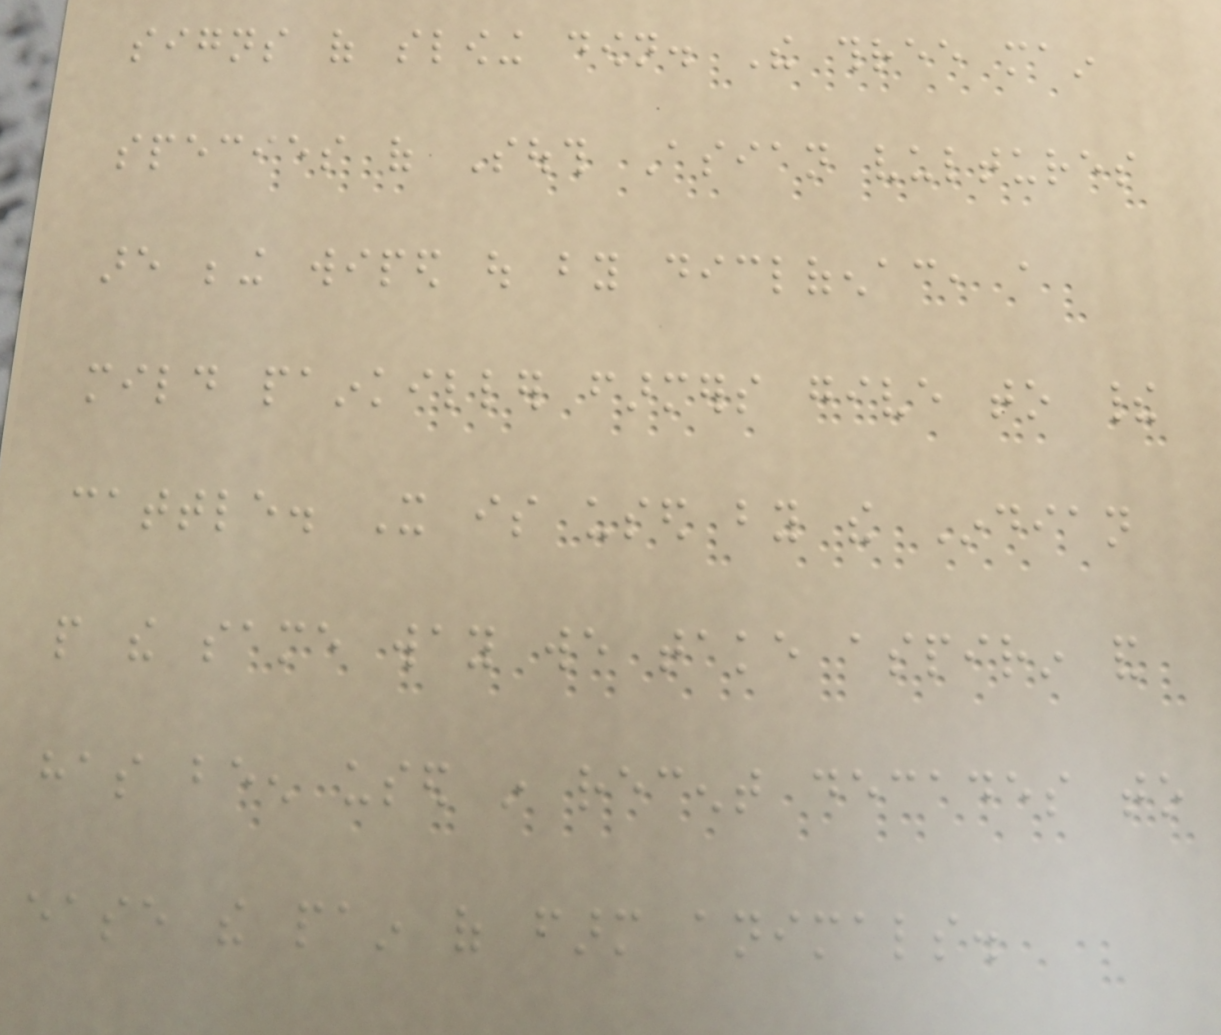signs of slowing down. The three main
species of South Asian vultures
are being wiped out by diclofenac, a
mild painkiller farmers give to their
cattle. It is used by the Indian
people the same way we take aspirin and
has been used in recent decades to
ease the pain of farm animals.
